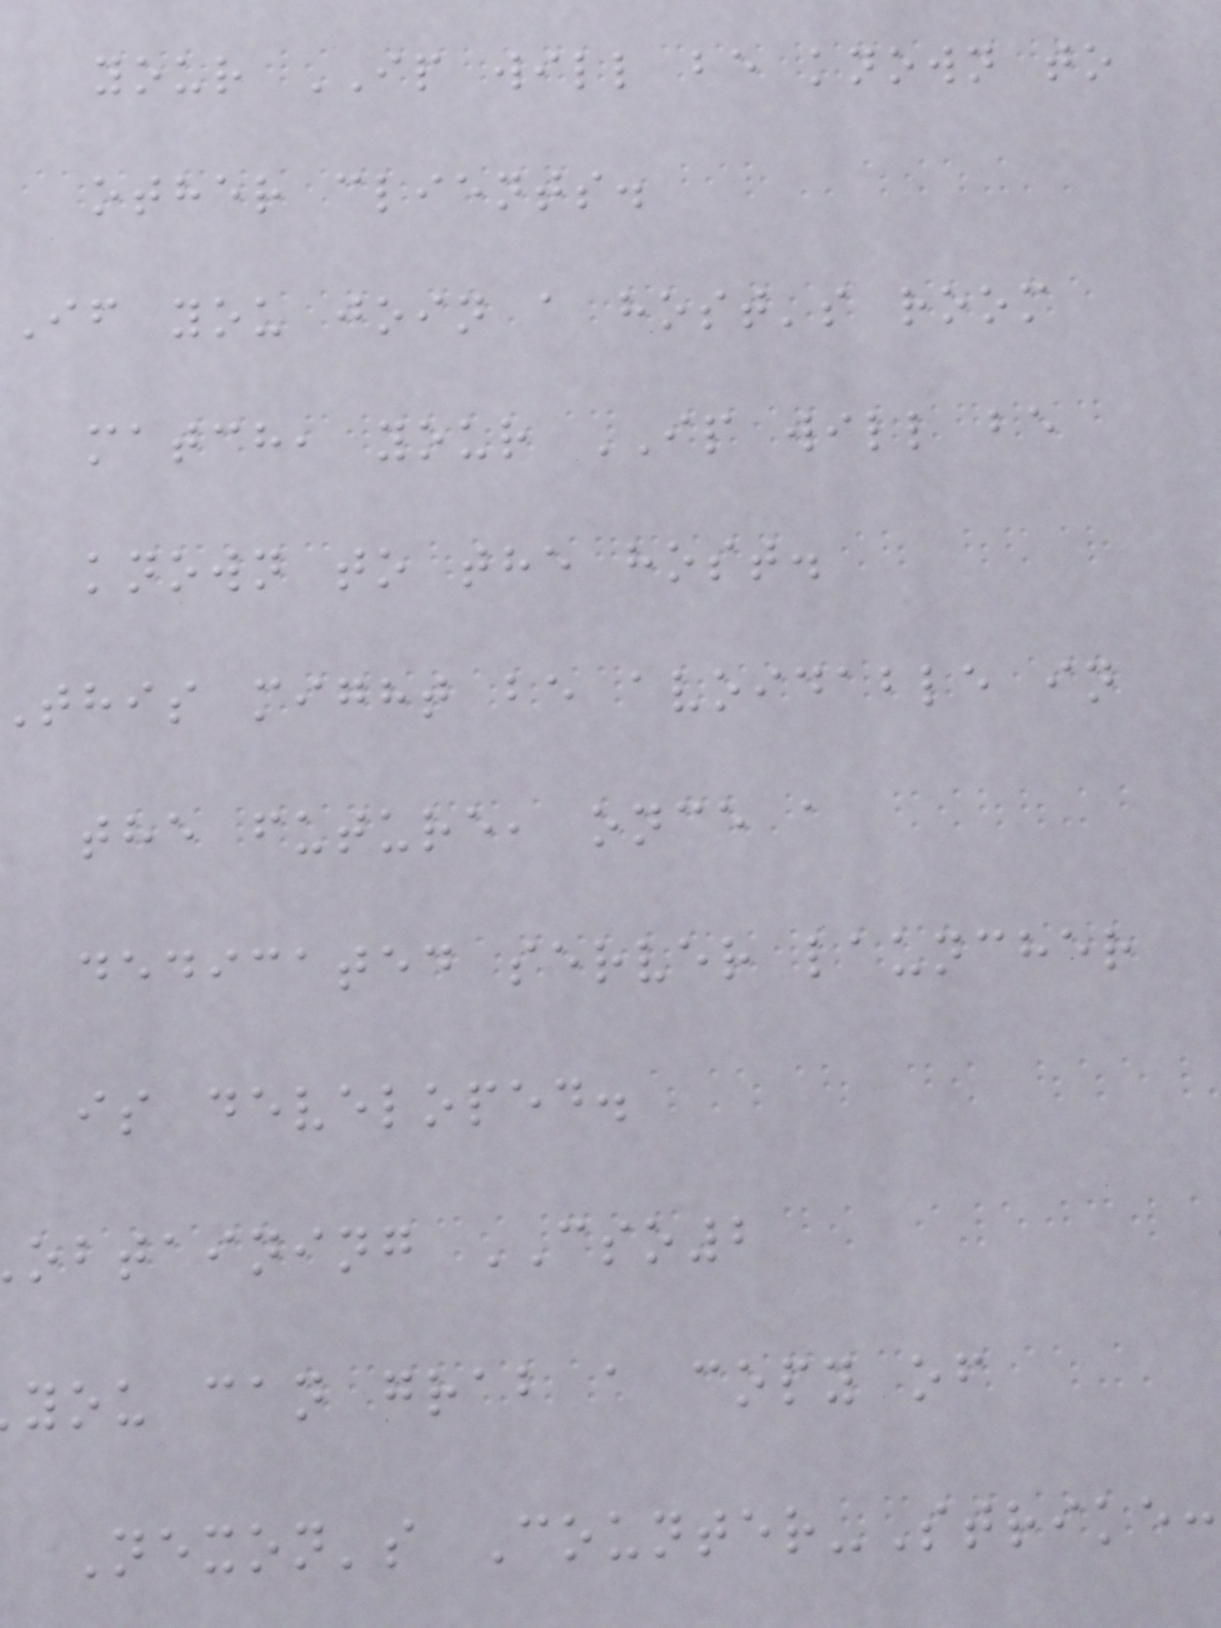your IP will be known to
other clients.
If you join a host's room
match, your IP will be
known to the host.
this might be avoidable in
the future, once a
dedicated server launcher
is developed.
obtaining CSO2
you can grab a copy of
Nexon's Counter-Strike:
